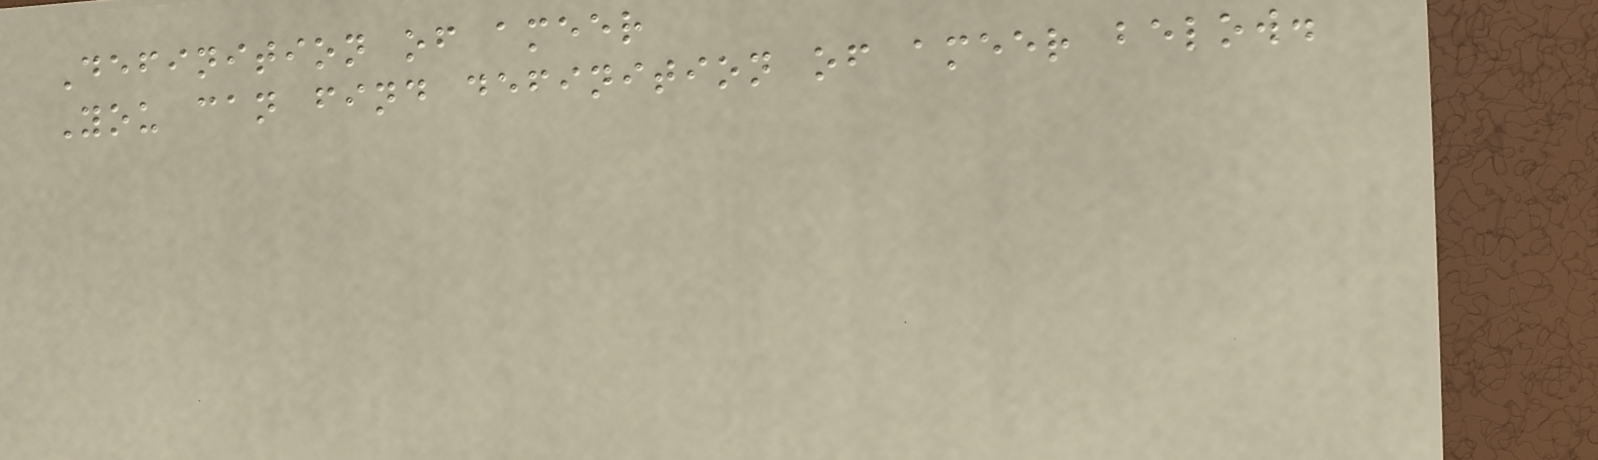Definition of ameer
You can find definition of ameer below.
